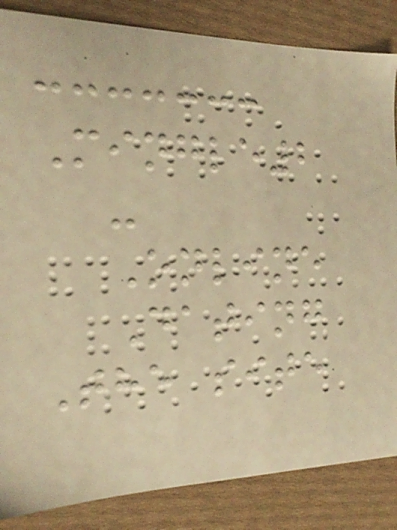Mingle2
-
Online
Dating
The site
